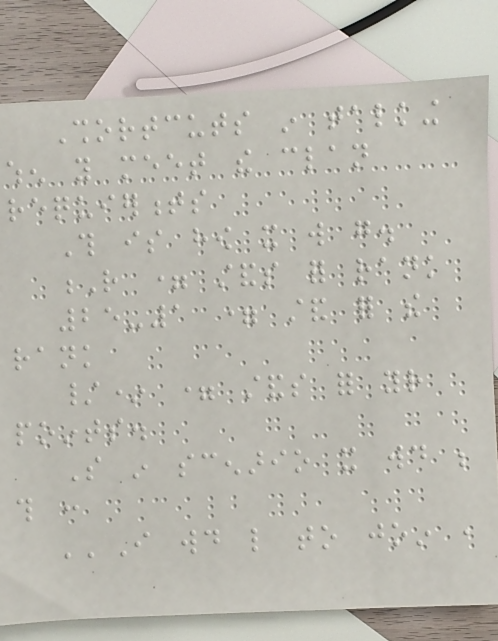Shortcuts in talking
when you meet the clan
requierments
This is how it will go.
R = stands for rank
25-1 = stand for the
rank
/* = stands for your
points.
So in scenario it would be
this :
''I would like to join ,
